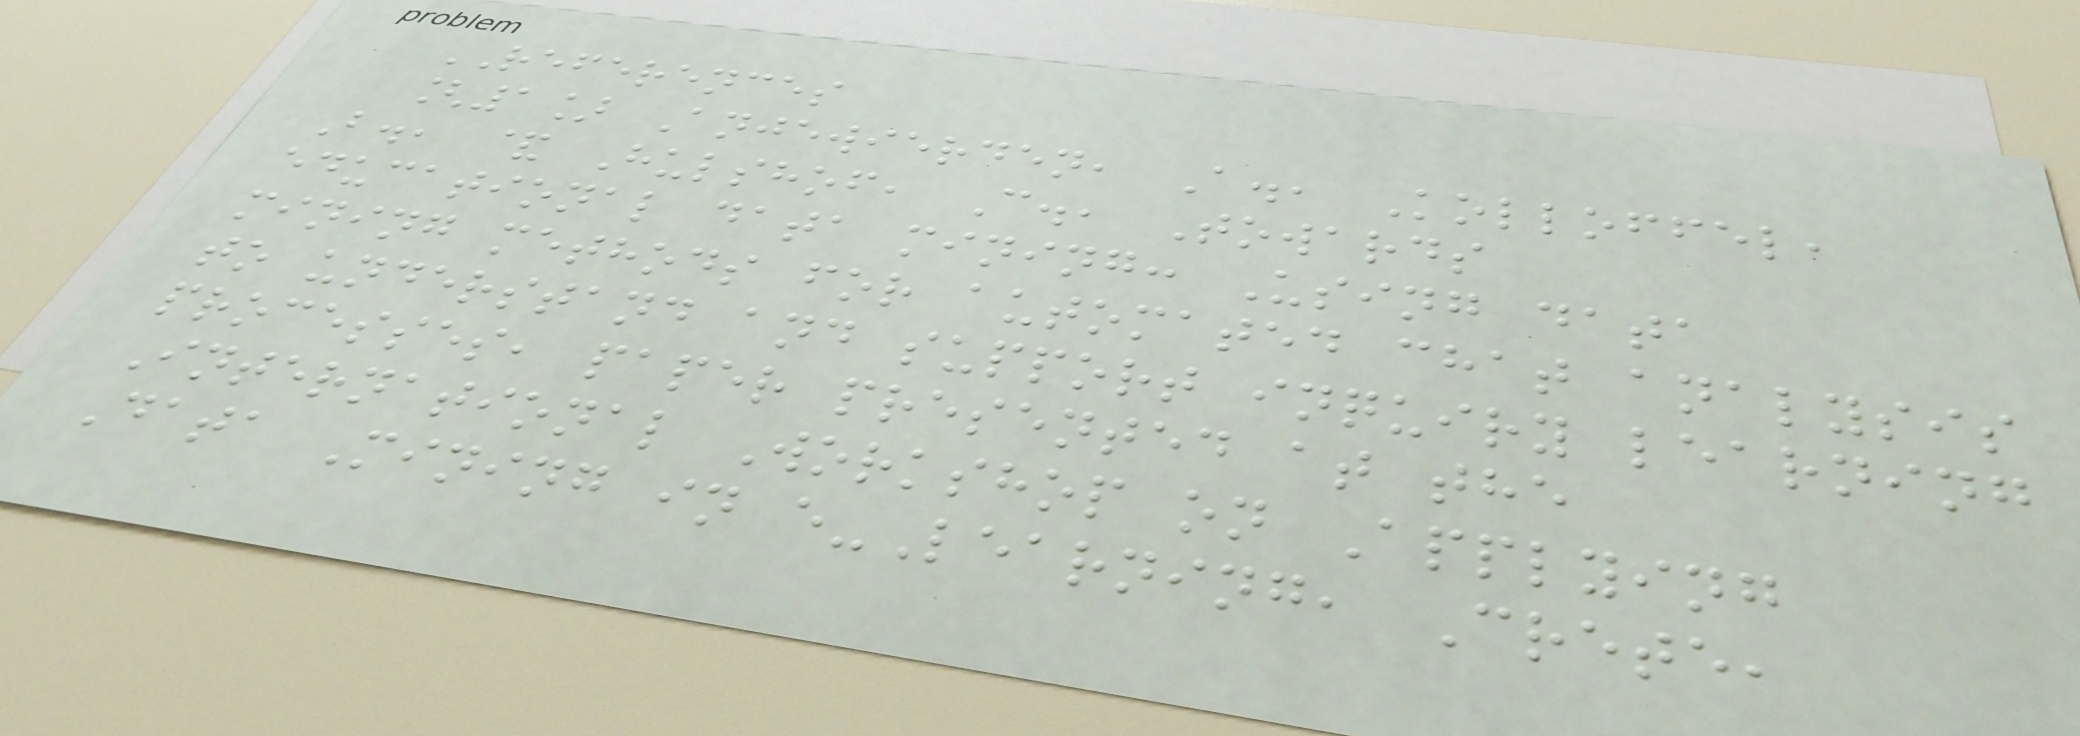REFERENCES
[1] Anjewierden, A., Kolloffel,
B., & Hulshof, C., Towards
educational data mining: Using data
mining methods for automated chat analysis
to understand and support inquiry learning
processes, paper presented at the
International Workshop on Applying
Data Mining in e-Learning, Crete,
